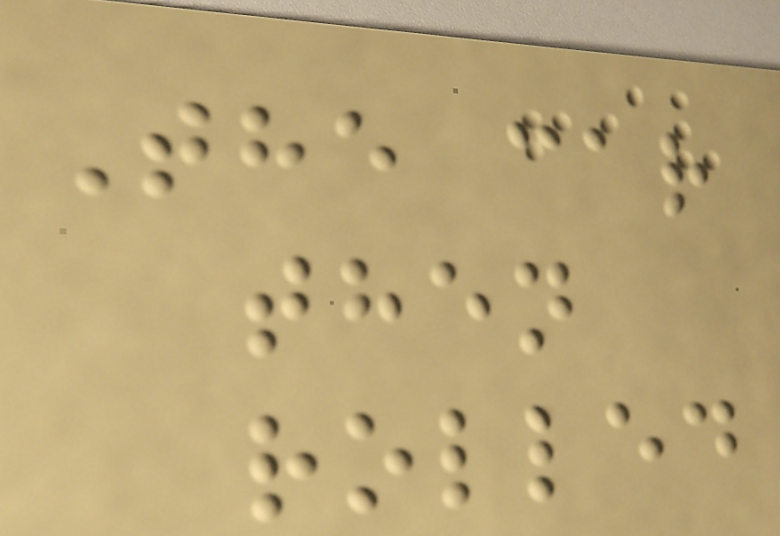The car
then
rolled
